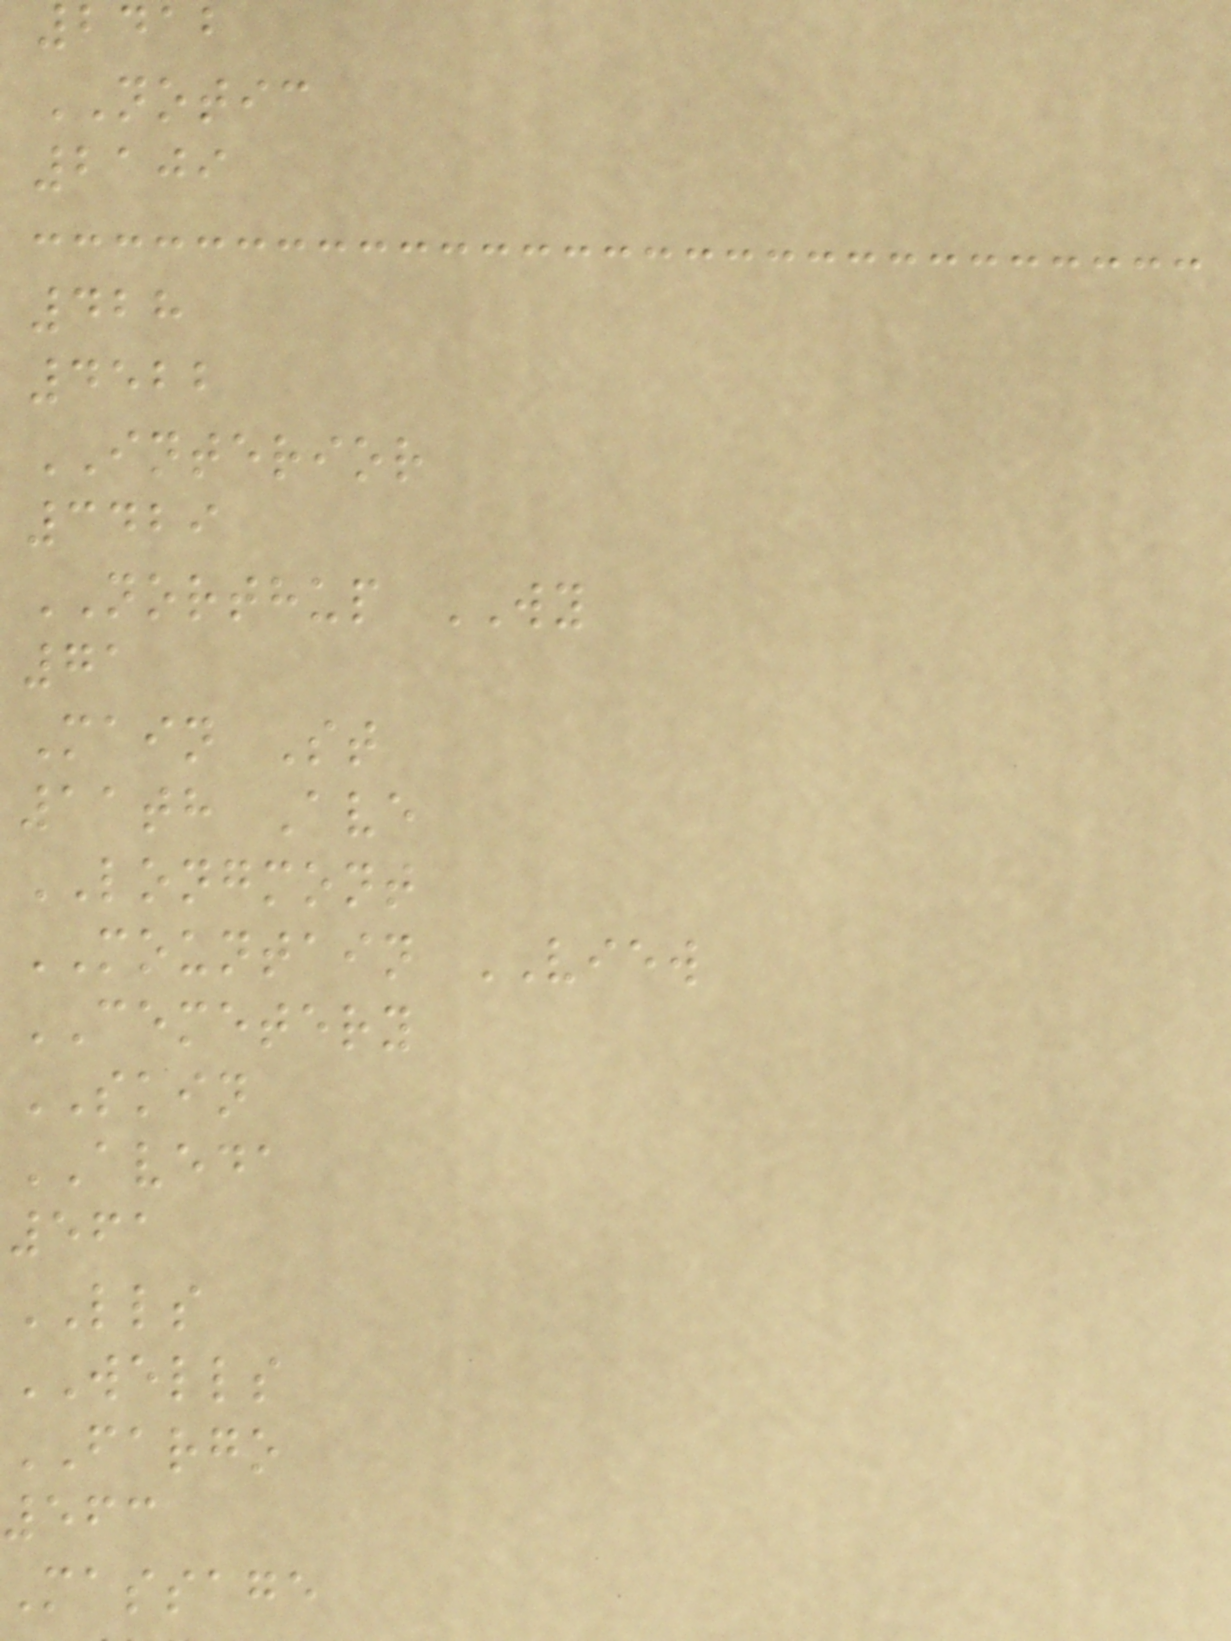2412
NOTIC
2109
428
4522
INTERIOR
3429
NORTHUP WY
71
Main St
11th Ave
LONGMONT
MOUNTAIN VIEW
CEMETERY
SKIN
AVEDA
561
LLS
WELLS
FARGO
563
Massage
